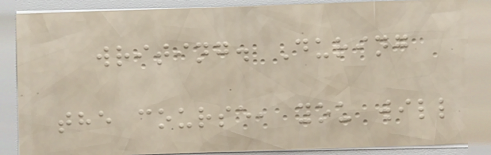writing. During
the course, you will
